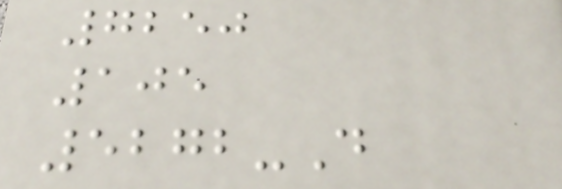7250
105
5272-D
